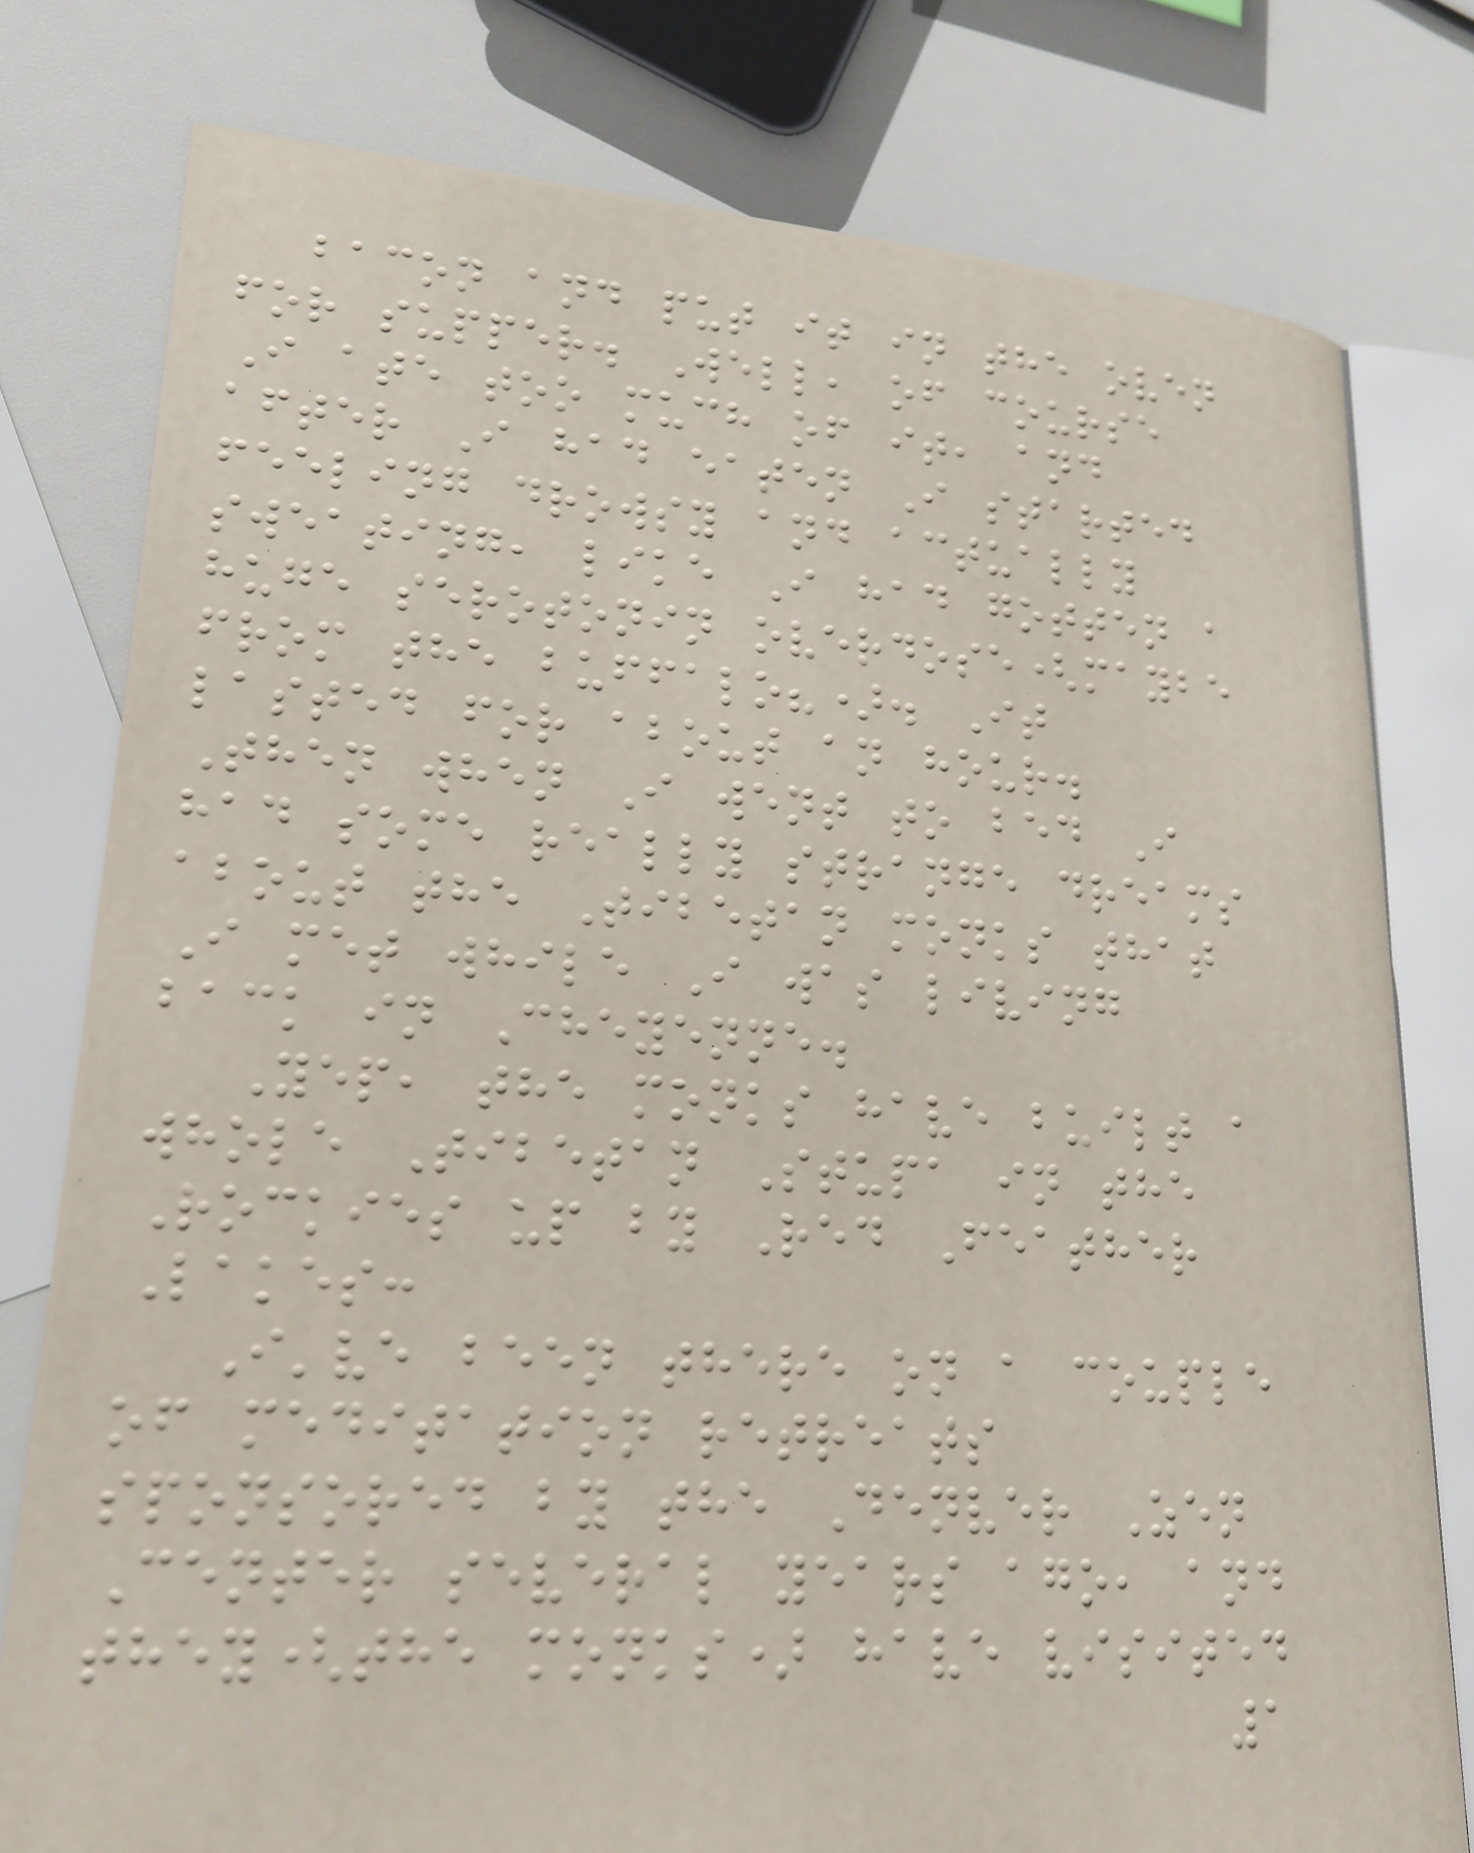bacon and put it in the oven
for supper. Well, of course
I ate too much of it, and
after I had eaten I started
feeling drowsy and actually
sweating, like I had gotten a
huge serotonin overdose(maybe
from the buffalo?). It
lasted for about an hour.
Then when I went to bed I
had some really strange dreams
about the Tibetan monks that
I met while I was living
back in Cheyenne.
Yep, the monks have built a
whole Tibetan Stupa in the
Rockies up by Red Feather
Lakes:
I've been there on a couple
of meditation retreats
sponsored by the Denver Zen
Center several years ago, and
they(the monks) have visited
1
